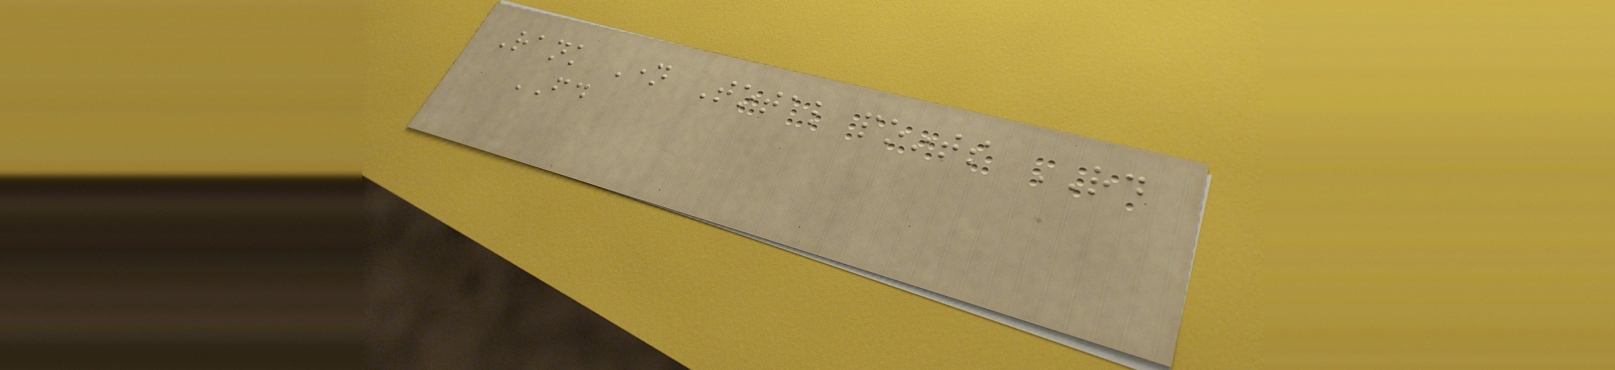Rank Name Total points RD
FD
